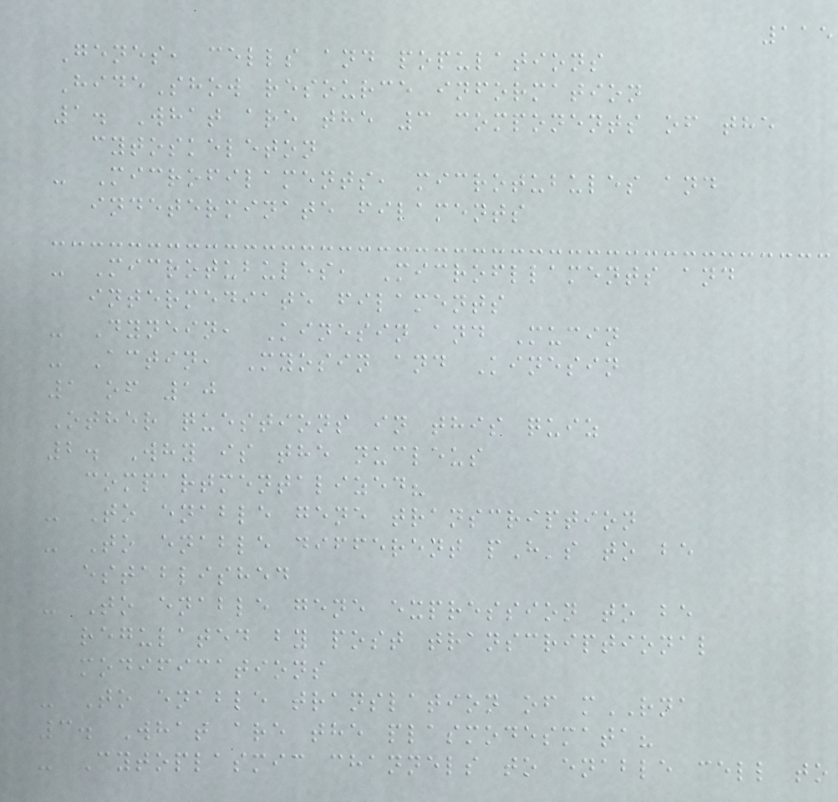115
Genes, cells and populations
HideShow resource information
1. What are the 3 components of the
cytoskeleton
- Microfilaments, microtubules and
indeterminate filaments
- Microtubules, Microfllaments and
intermediate filaments
- Dynein, Kinesin and Mucin
- Actin, Myosin and Kinesin
1 of 10
Other questions in this quiz
2. Why is the nucleus
compartmentalized?
- To enable gene transcription
- To enable different pH's to be
established
- To enable gene expression to be
regulated by post transcriptional
modifications
- To enable translation of mRNA
3. What are the plasmodesmata?
- Cytoplasmic channels to enable cell to
